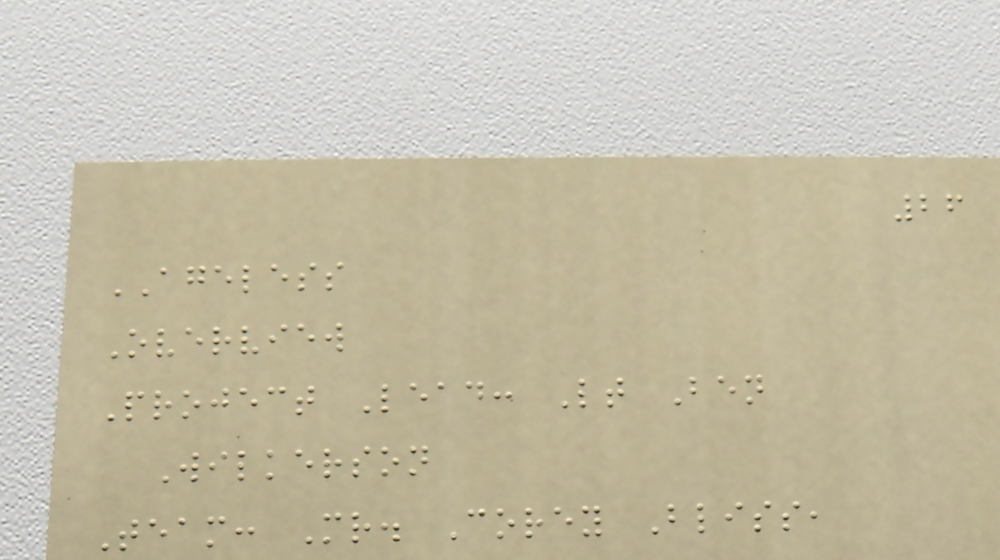26
AGELESS
Overview
Project Lead: Lt Ben
Wilkerson
Team: Mr. Corey Bliss,
